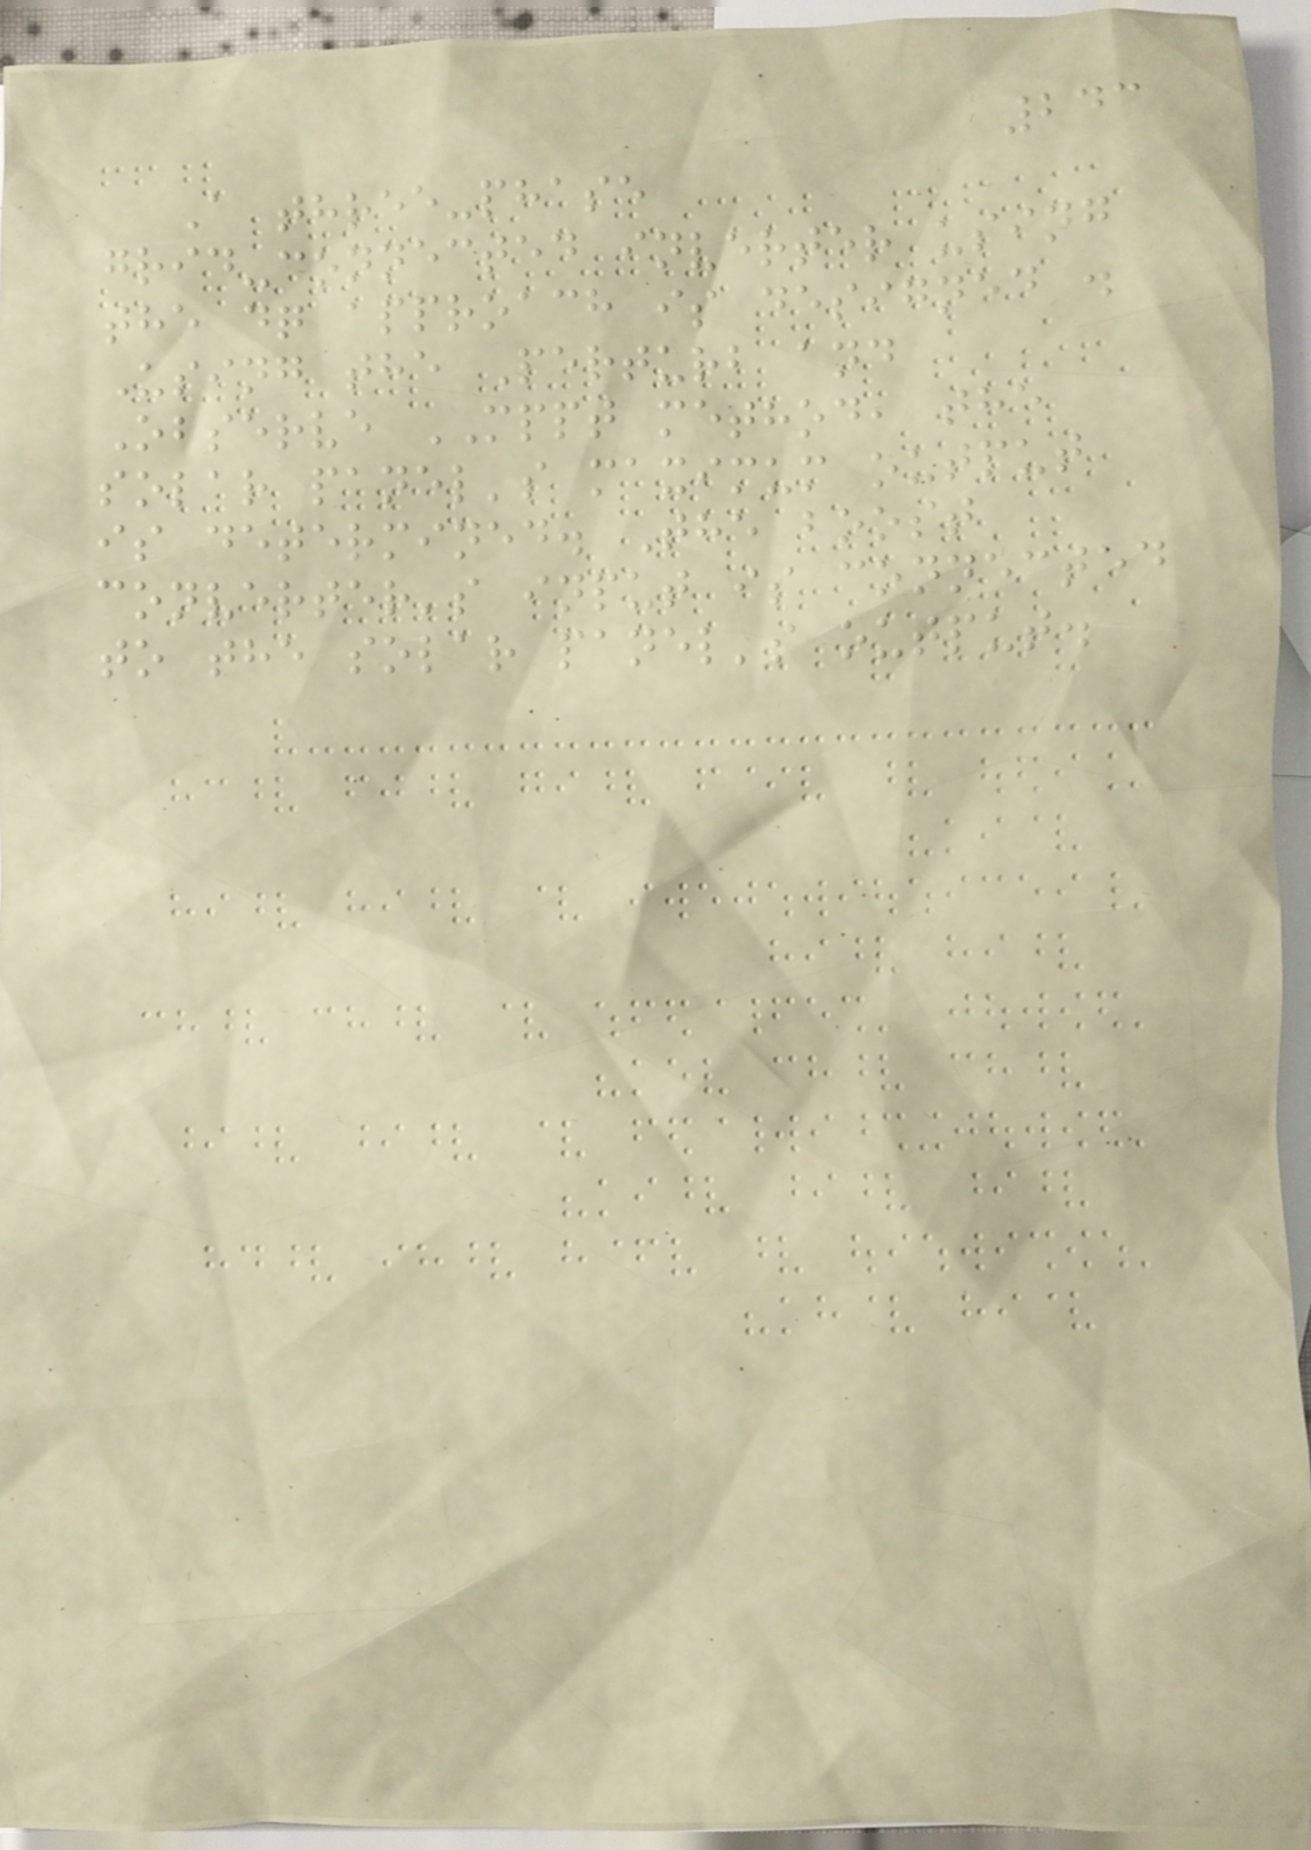243
A three-phase
grid-connected inverter using
the dq approach is designed .
Using the Perturb and
Observe MPPT method, the
solar panel's maximum output
is determined. The boost
converter's input is connected
to the solar panel's output.
